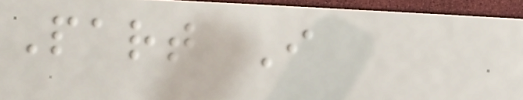Part I
